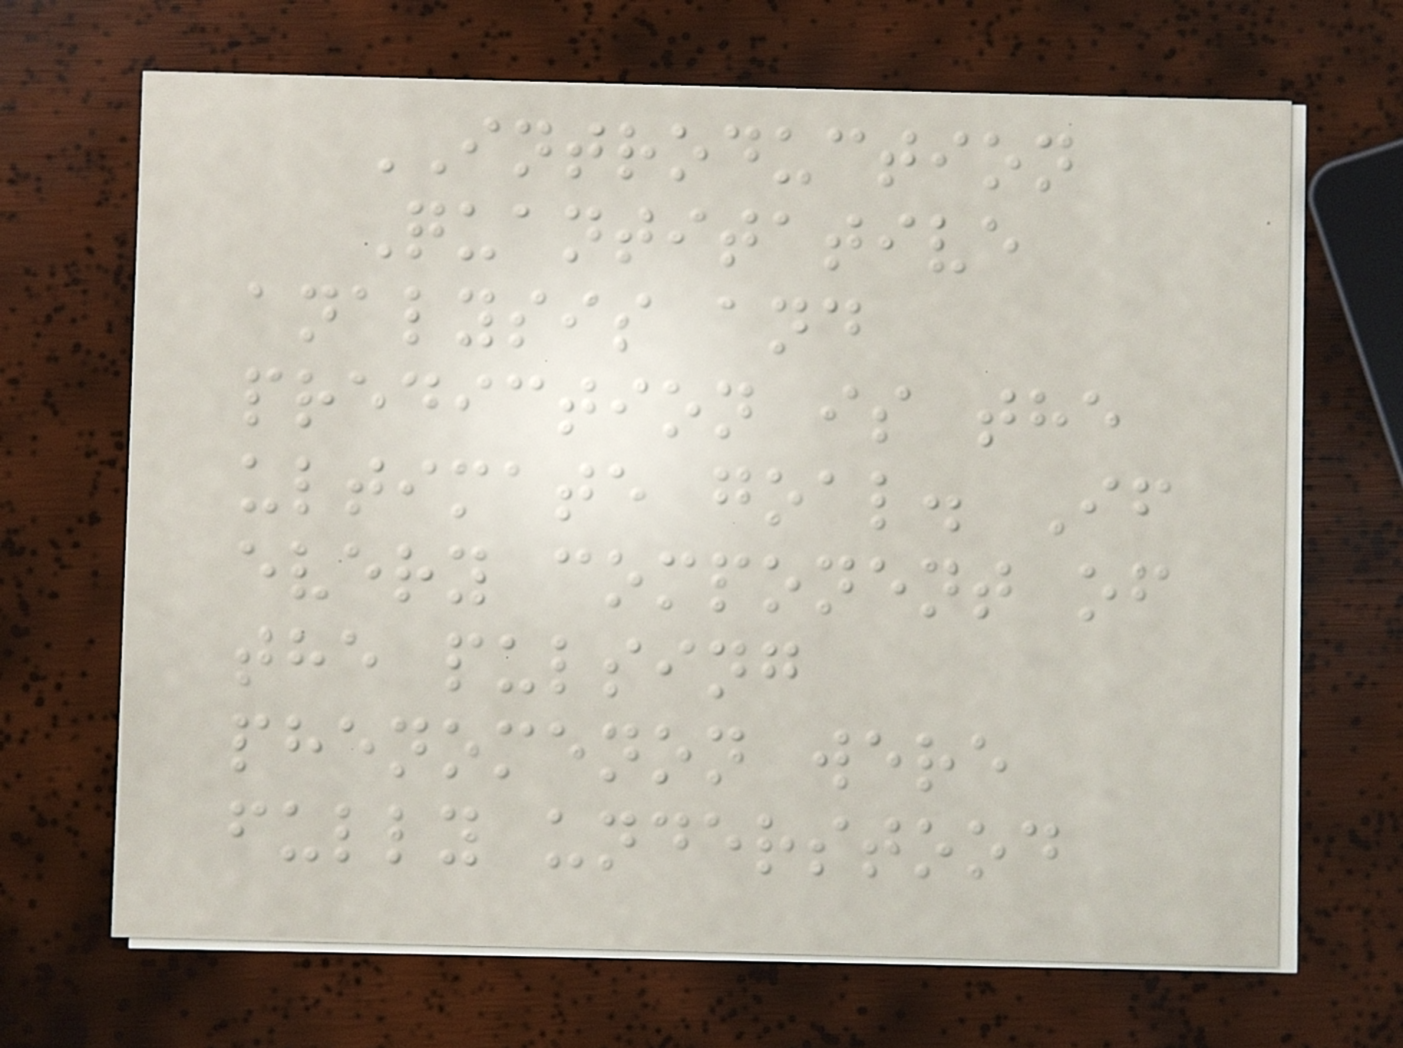INTRODUCTION
Quantitative
analysis and
prediction is the
ultimate goal. If
every component of
the pulsing
phenomenon were
fully understood
